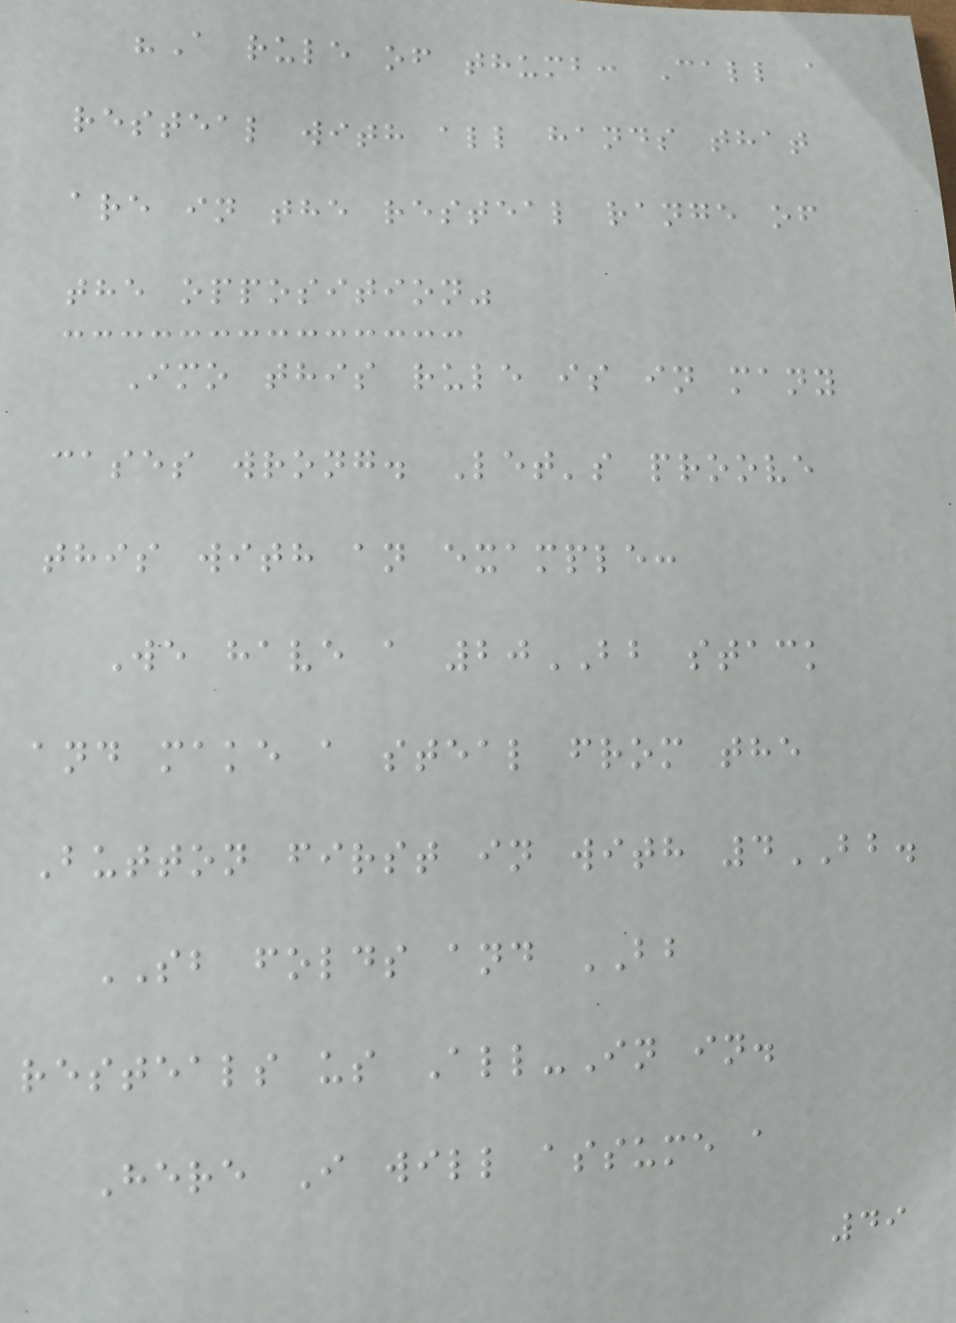"A rule of thumb: Call a
resteal with all hands that
are in the resteal range of
the opposition"
Imo this rule is in many
cases wrong. Let's proove
this with an example:
We have a 20BB stack
and make a steal from the
Button first in with 4BB.
SB folds and BB
resteals us All-In in.
Here I will assume a
49
